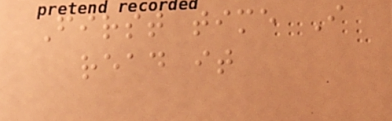First time I
read it
